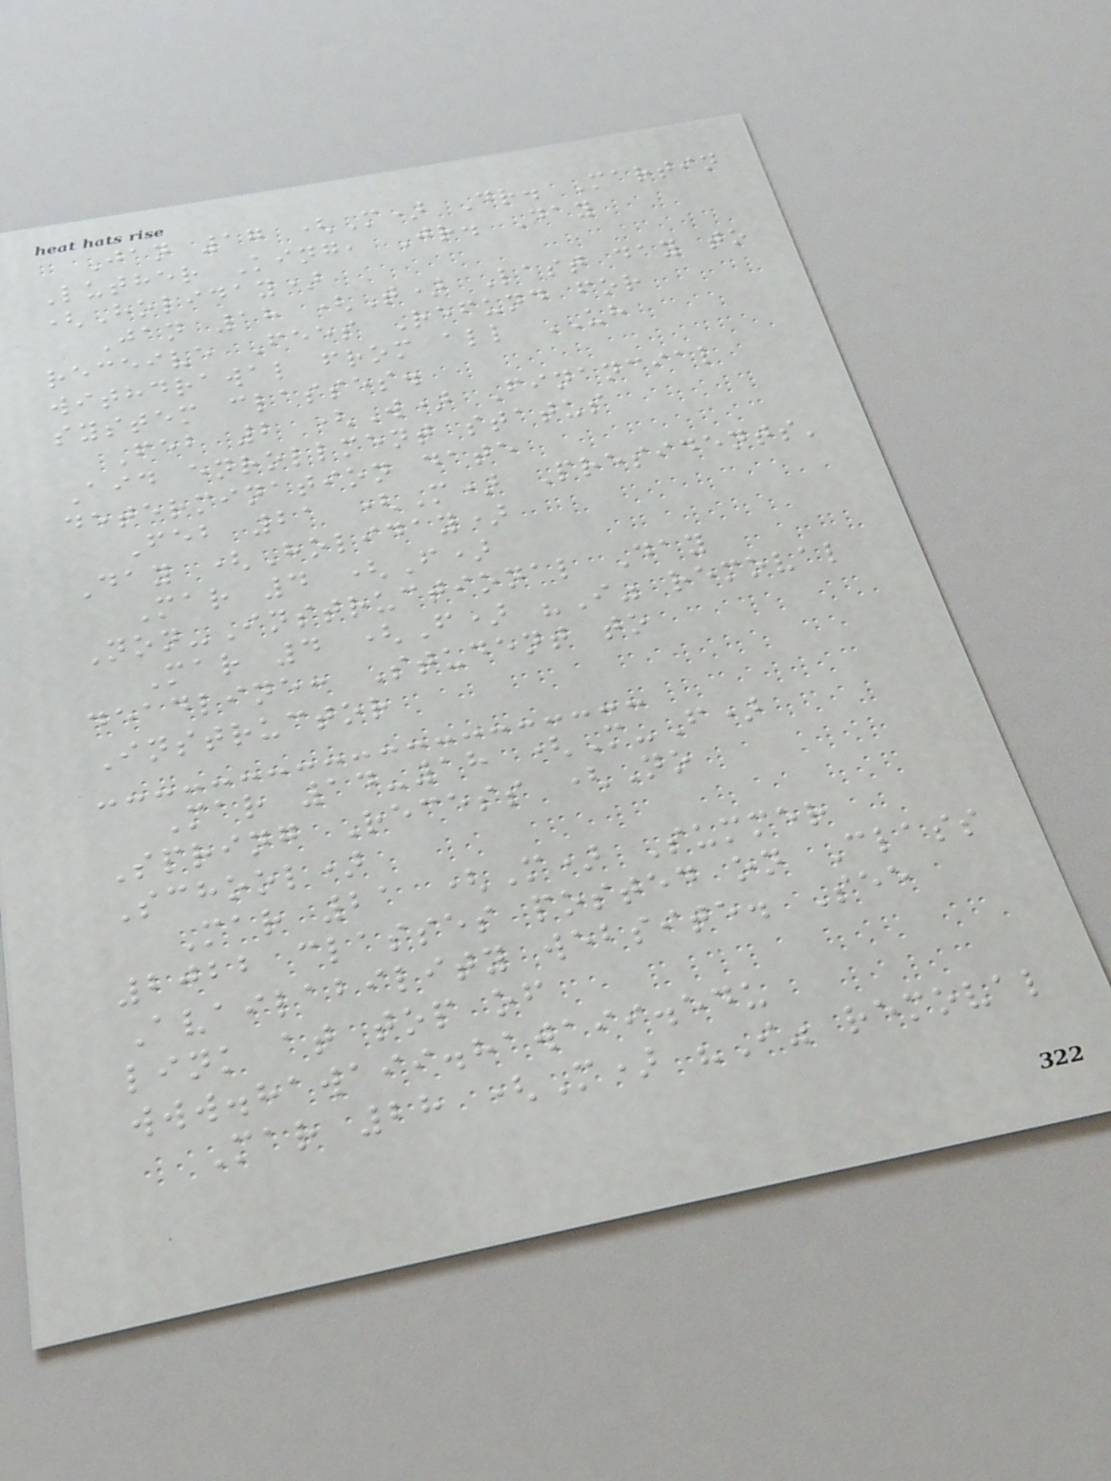Jan 17 (M) Dr. Martin
Luther King, Jr. Day
(Holiday)
Jan 18 (T) Last day to
receive Fees Refund for
withdrawal from all UH
system classes.
Feb 2 (W) Financial
Aid enrollment status
determination date
Feb 21 (M) Presidents'
Day (Holiday)
Mar 4 (F)
Non-Instructional Day
Mar 4 (F) "I" removal
deadline: Student to
Instructor
Mar 14-18 (M-F)
Spring Recess (No
School)
Mar 21 (M) Summer
2022 classes posted on Class
Availability website. See
link at top of
www.hawaii.hawaii.edu
Mar 28 (M) "I" removal
